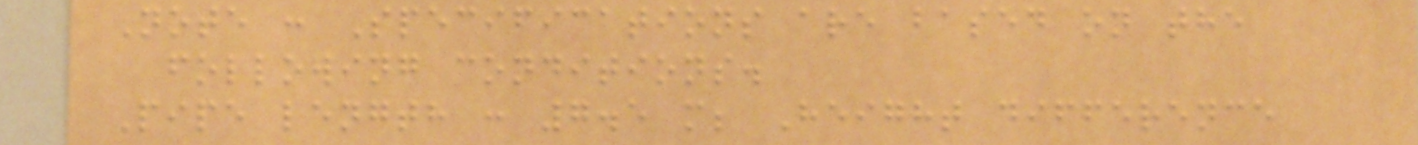Note : Specifications are based on the
following conditions.
Pipe length : 7.5 m; Height difference
